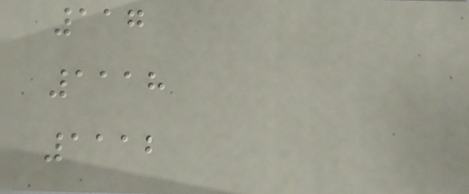117
1118
1112
